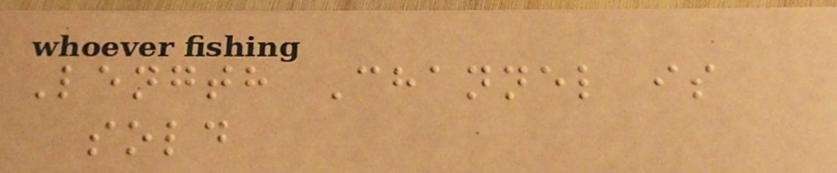Length Channel is
sold
